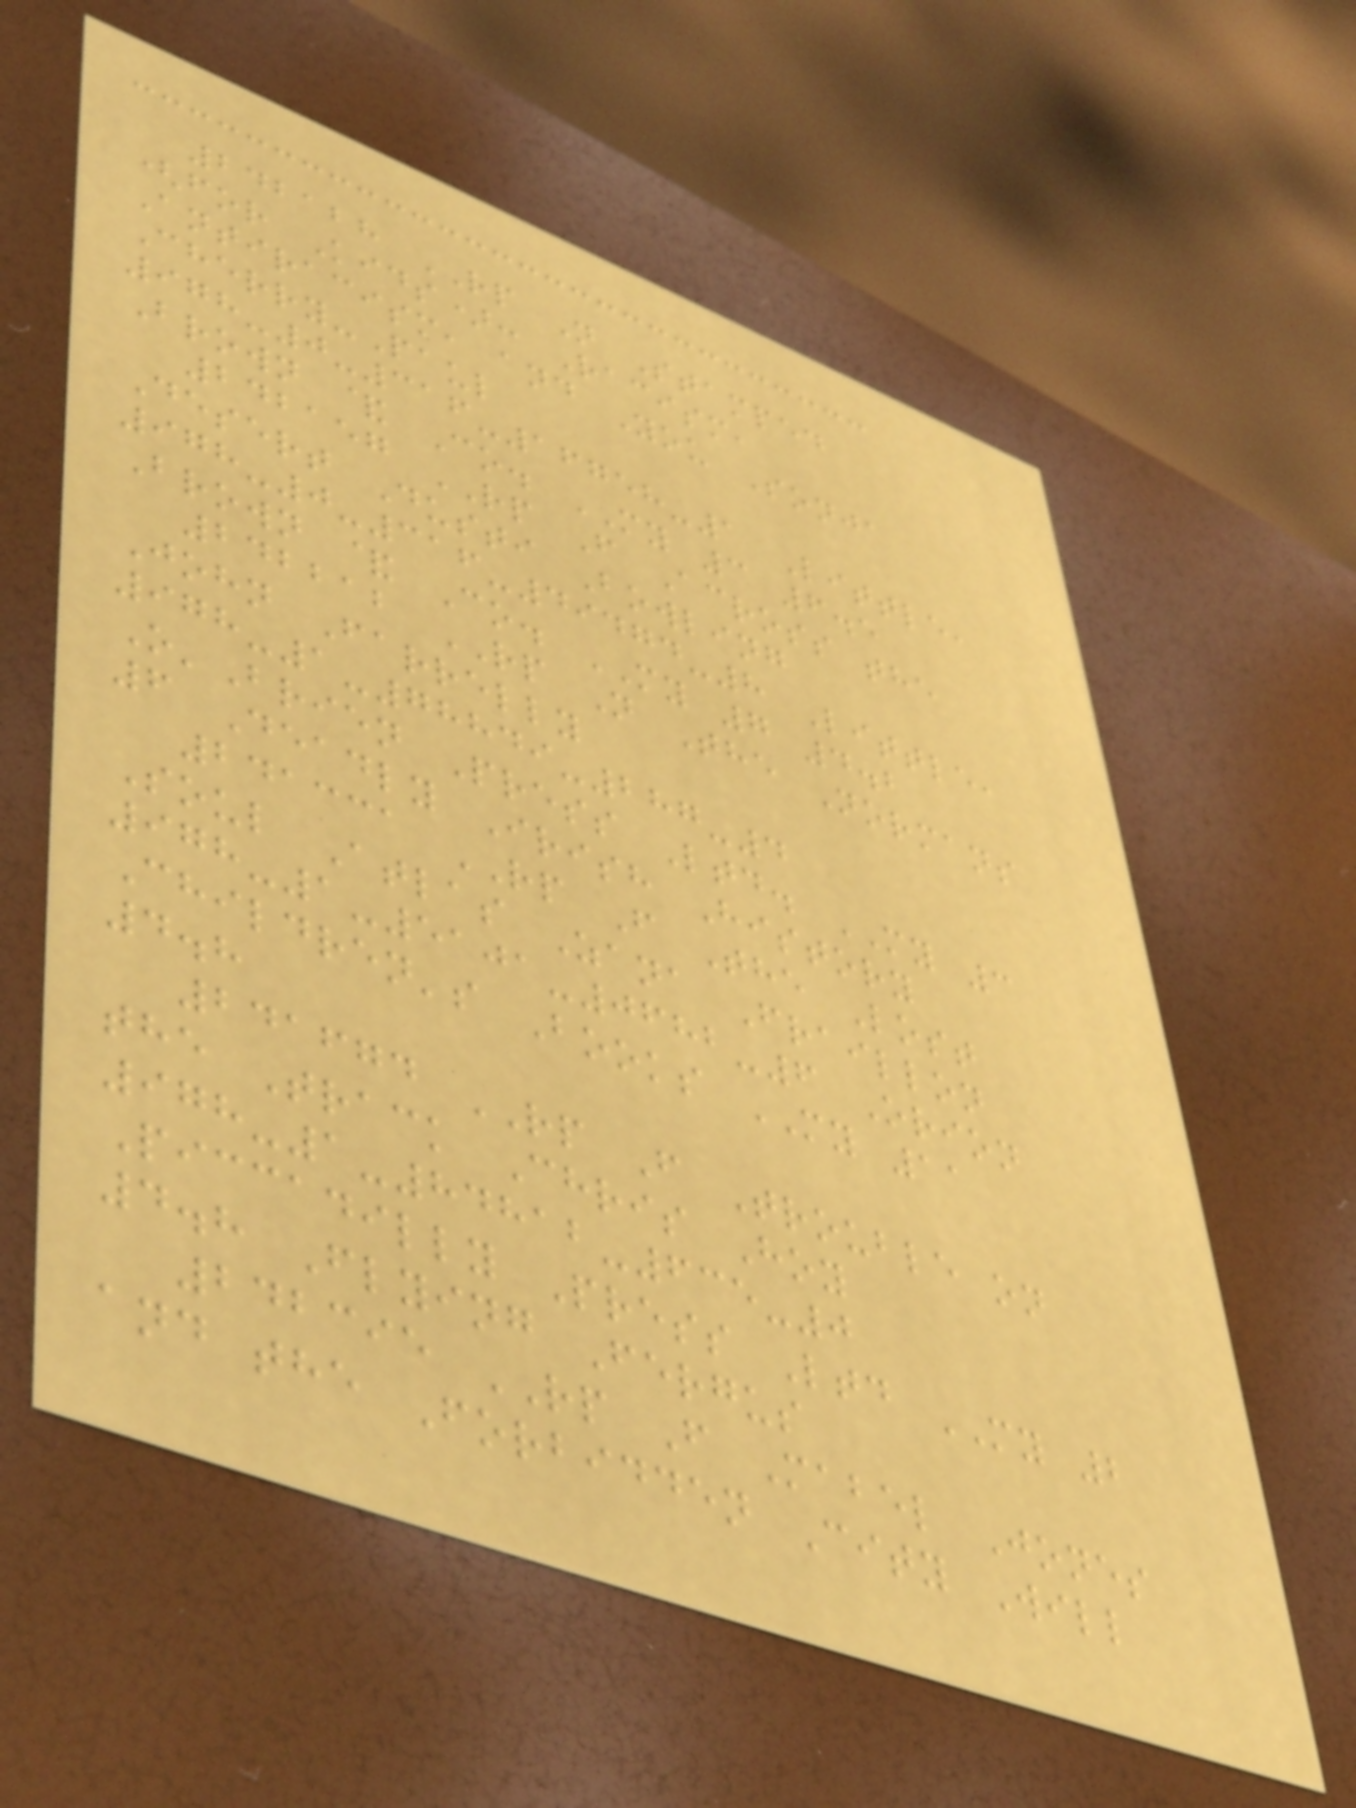242128 RP N Stamped
(for Kids): Racism,
Antiracism, and You Sonja
Cherry-Paul
978-0-316-16758-1 Little,
Brown & Co. MY 3 6.5
242157 RP F Across the
Desert Dusti Bowling
978-0-316-49474-8 Little,
Brown & Co. MY 7 4.2
242212 RP N The Normans
John Farrelly
978-1-78849-287-4
O'Brien Press Ltd. MY 3
6 Deadly Irish History
241331 RP F The Lost
Soul Atlas Zana Fraillon
978-1-5101-0682-6 Orion
Children's Books MY 11
4.8
241674 RP F Trouble on
the Track Chris Hoy
978-1-84812-635-0
Piccadilly Press Ltd MY 2
4.8 Flying Fergus
242395 RP F Mabel Jones
and the Forbidden City Will
